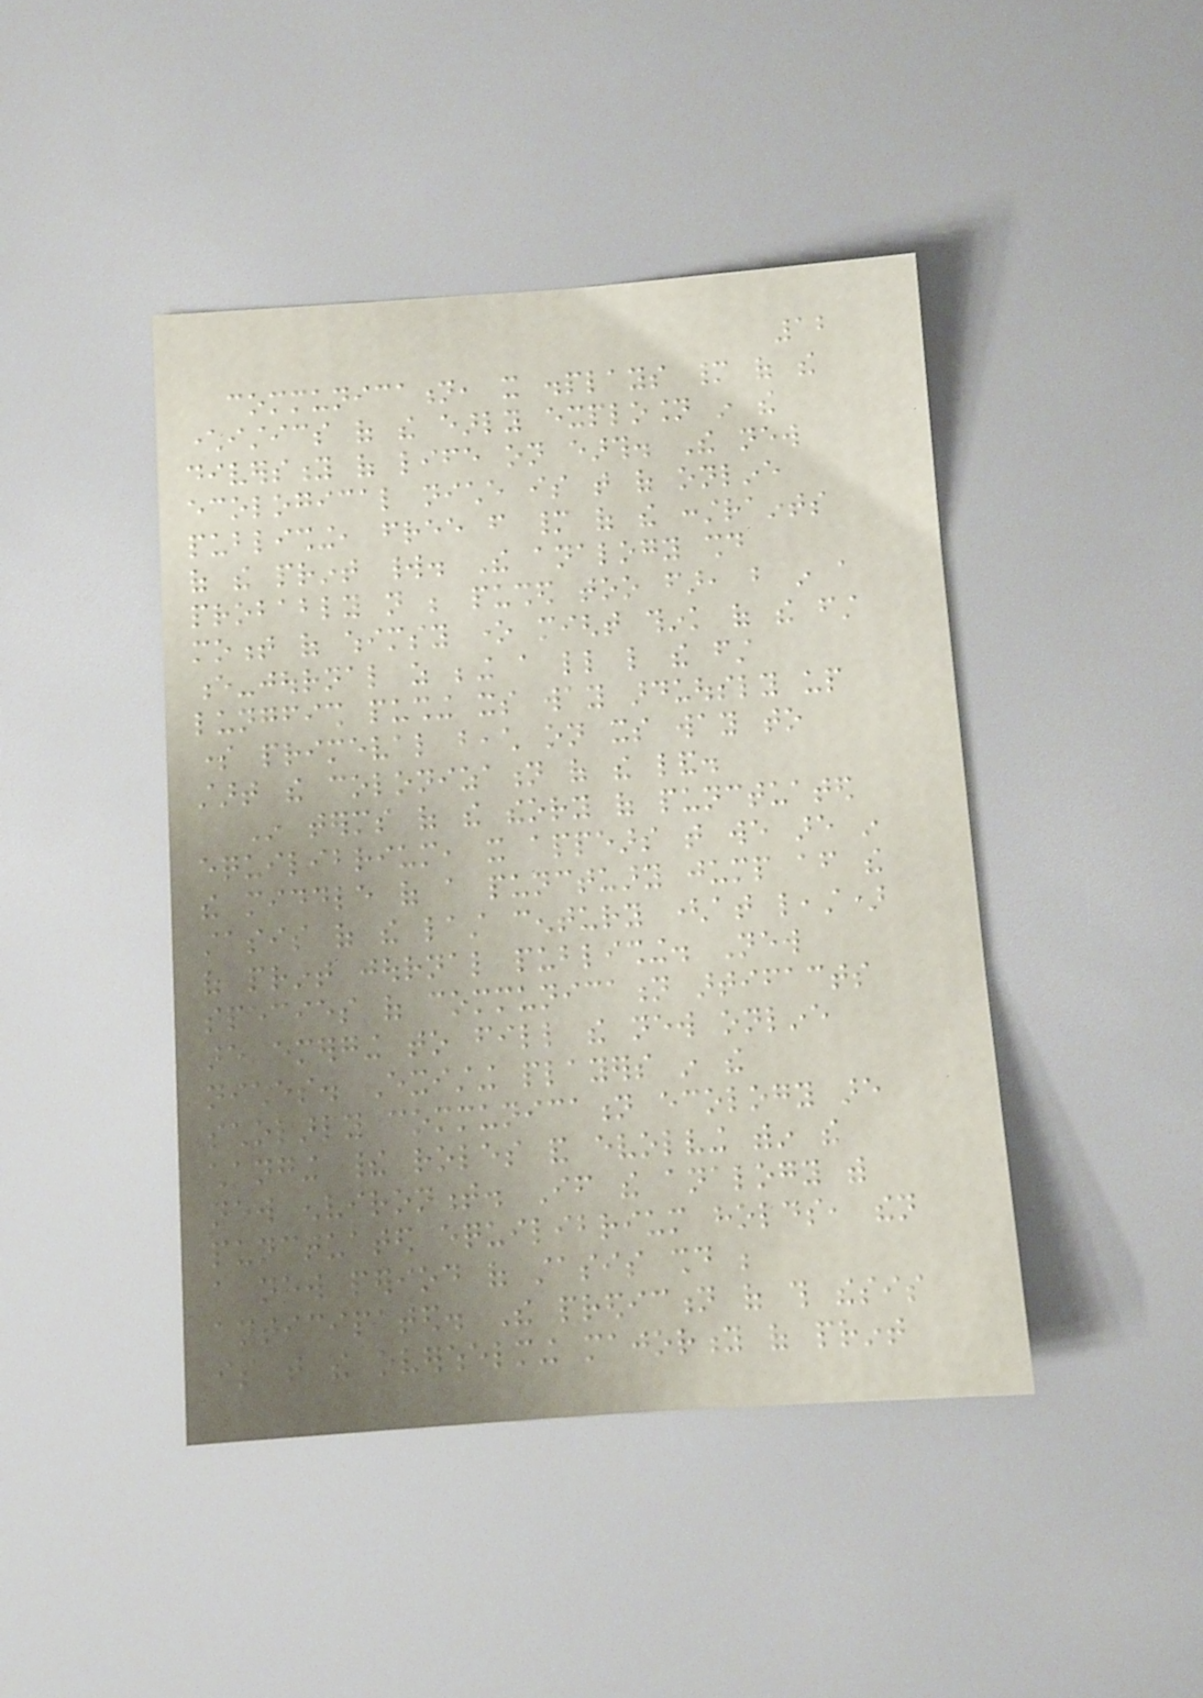12
communication, it displays many of the
characteristics of the early explosion in the
diversity of life on earth. The new
ecological niche is that of online
publishing, free from many of the constraints
of the print world. The analogy should
probably not be pushed too far, but in a
moment of whimsy one might think of the first
e-journal as being a little like the first
lungfish pushing its way arduously up
some primeval beach on its way to
start the colonization of the land.
In terms of the theory of punctuated
equilibrium, it appears that we are in
the middle of a punctuary jump after the
stasis of the last century (at least)
of print journal publishing. New
species of communication artifacts
are emerging to fill the new online
niches. Existing players in the
scholarly communication ecology are
changing their roles and evolving within the
new environment. If the analogy with
punctuated equilibrium holds, then
a new period of stasis should be
anticipated. The prediction of this thesis
is that the overwhelming majority of print
